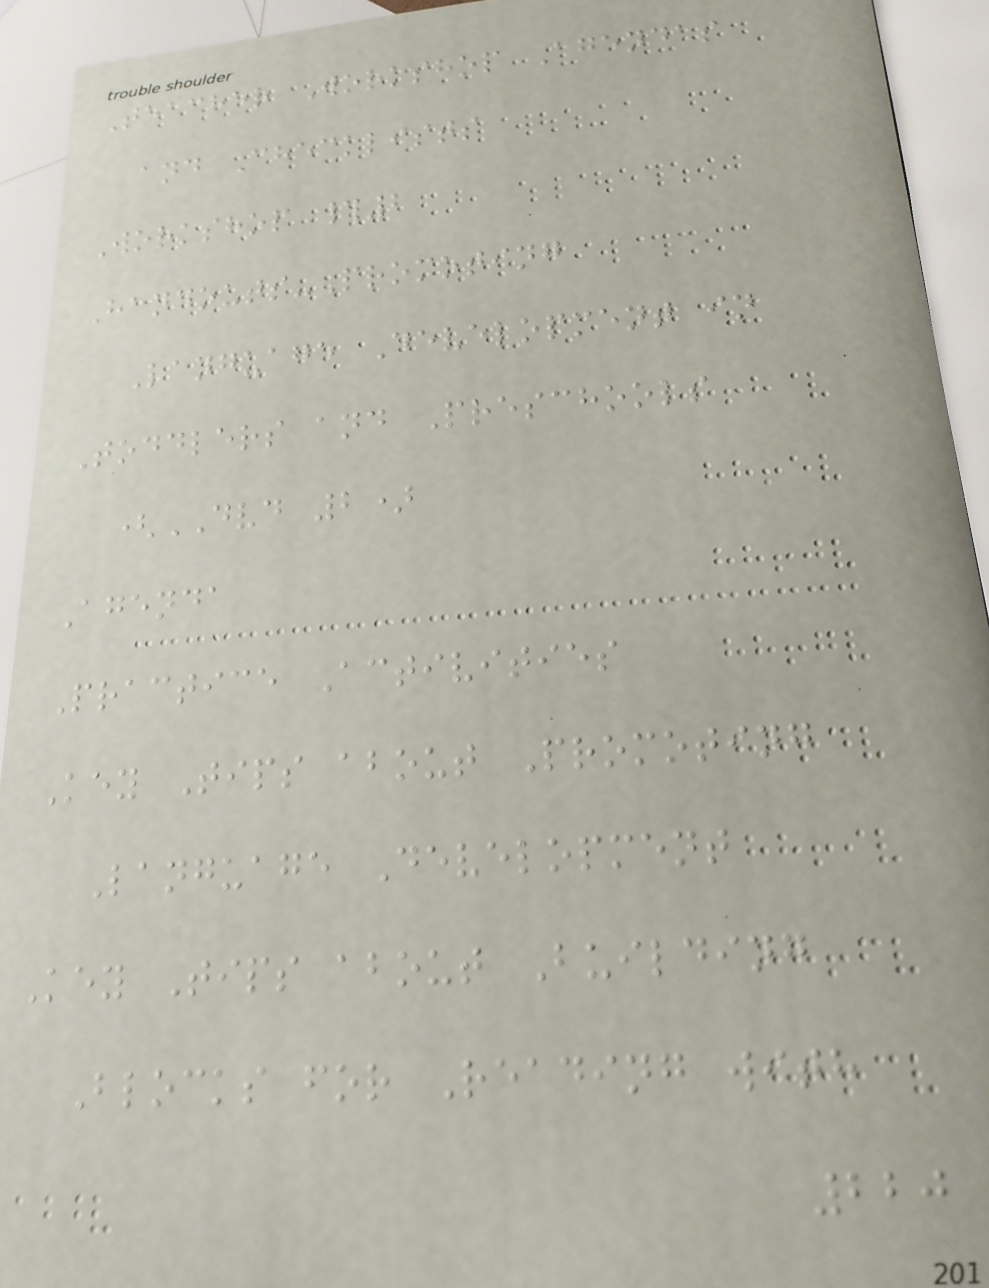Teacher Workshop Agendas
and Checklists
Workshop #2
Handouts-Promoting
Language Development in
Toddlers and Preschools
(DVD 2)
Agenda
Practice Activities
Key Tips about Promoting
Language Development
Key Tips about Building
Blocks for Reading with
220
